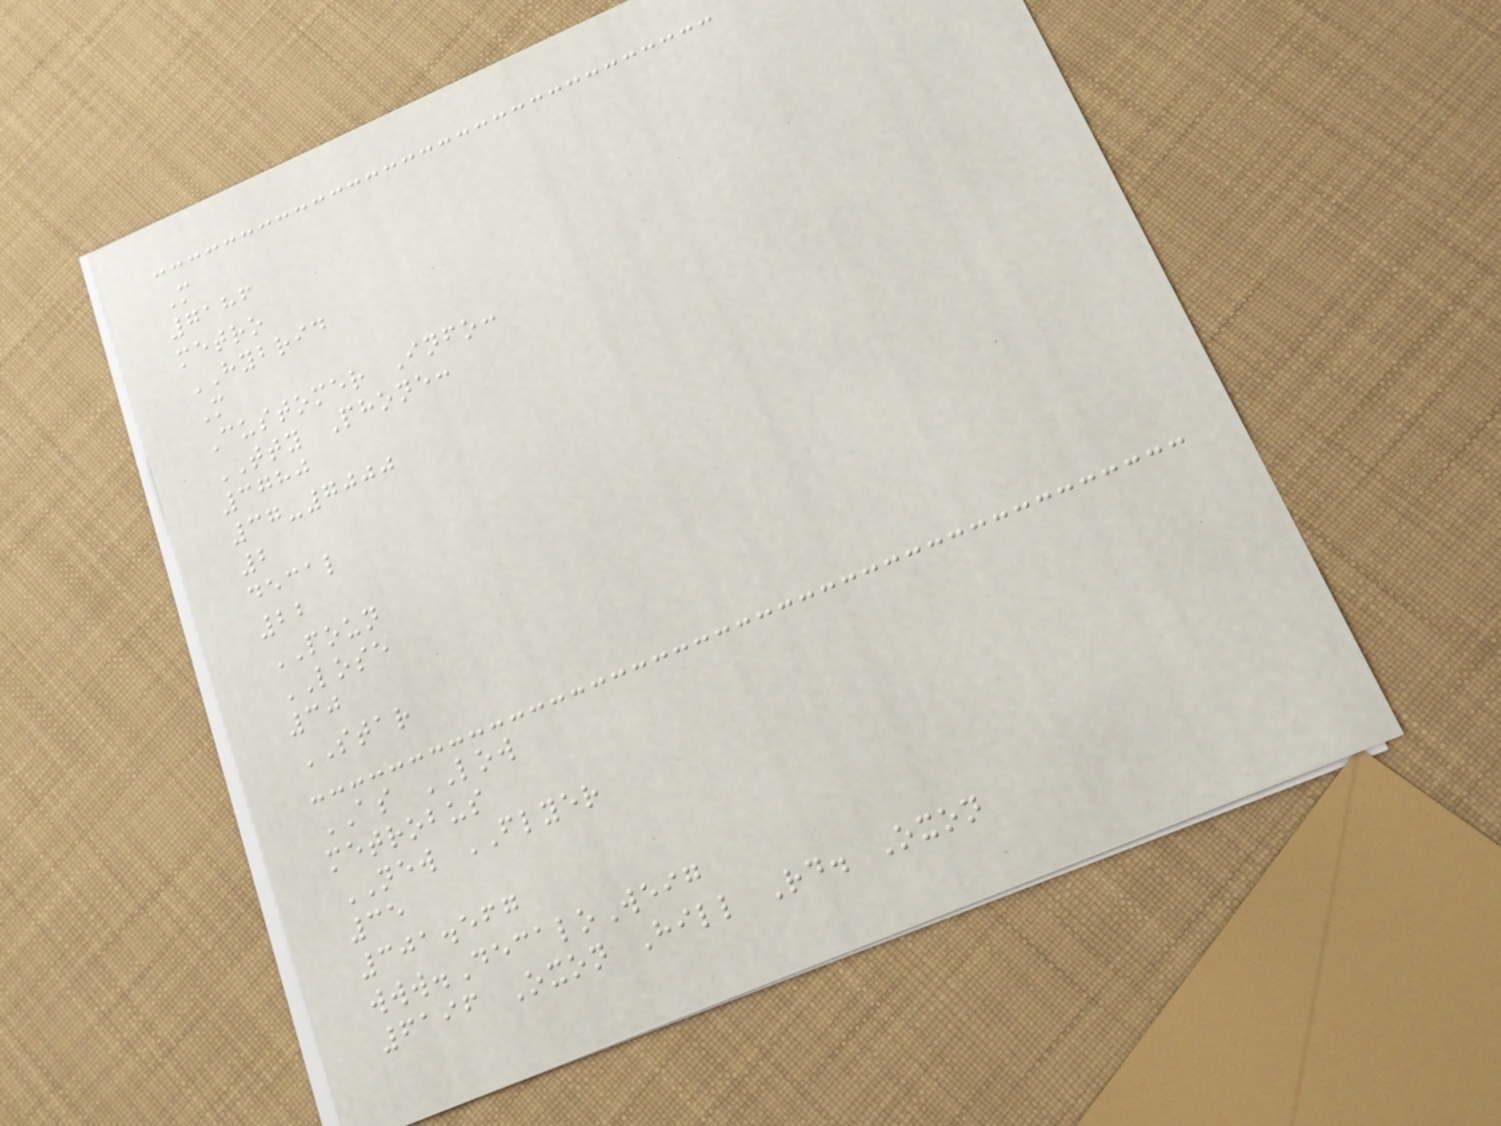M
7186
metro
HYBRID
M
Customer Info:
TTY Phone:
3780
37-7000
2
decal
22
POUN
LOSE
30
STAR
AS LOW
metrobus
NEW FLYER
35
301.567
www.DecaloWeig
6196 Oxon Hill Rd. Oxon
